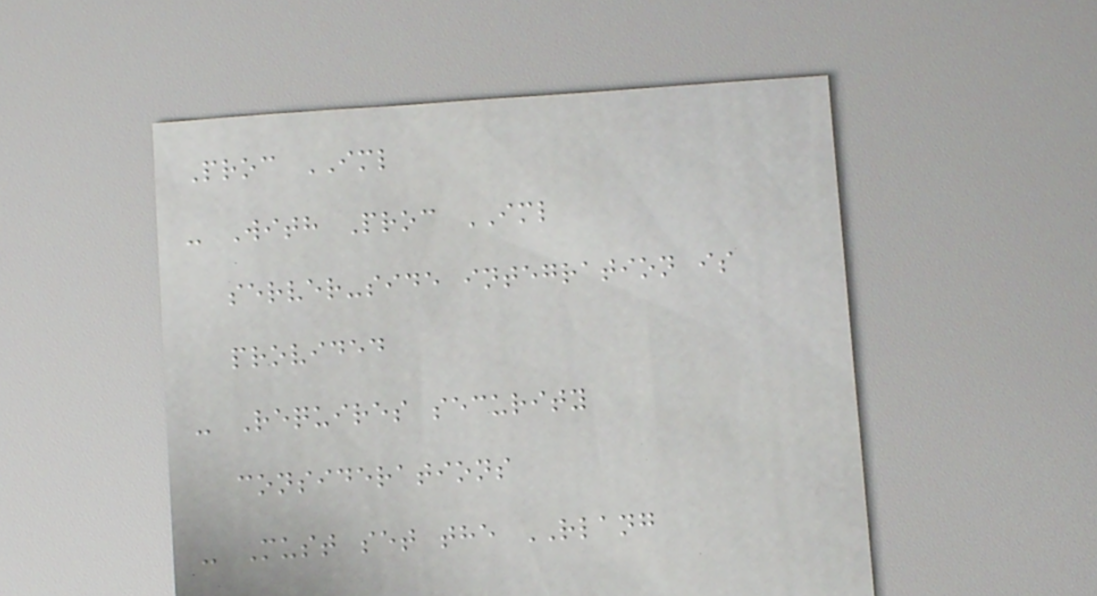Proc IML
- With Proc IML
server-side integration is
provided
- Requires security
considerations
- Must set the RLANG
